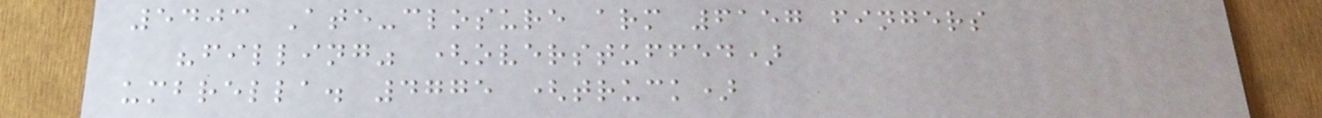5403 Ate-closure arm 6157 fingers
"filling" (overstuffed)
umbrella. 4775 (truck)
